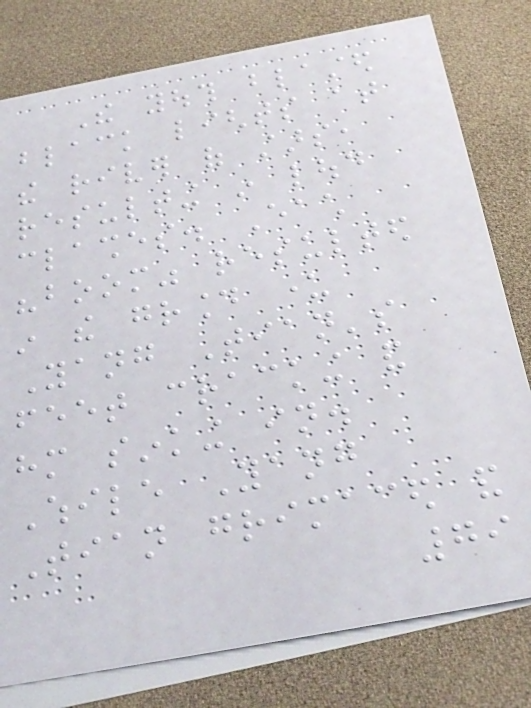The youth blasted
black lights at
the river of stars,
resulting in loud
clashes. Each
"boom" resulted
in the ground under
Yang Tian's
feet cracking and
him sinking in.
While Yang
Tian grimaced and
79
